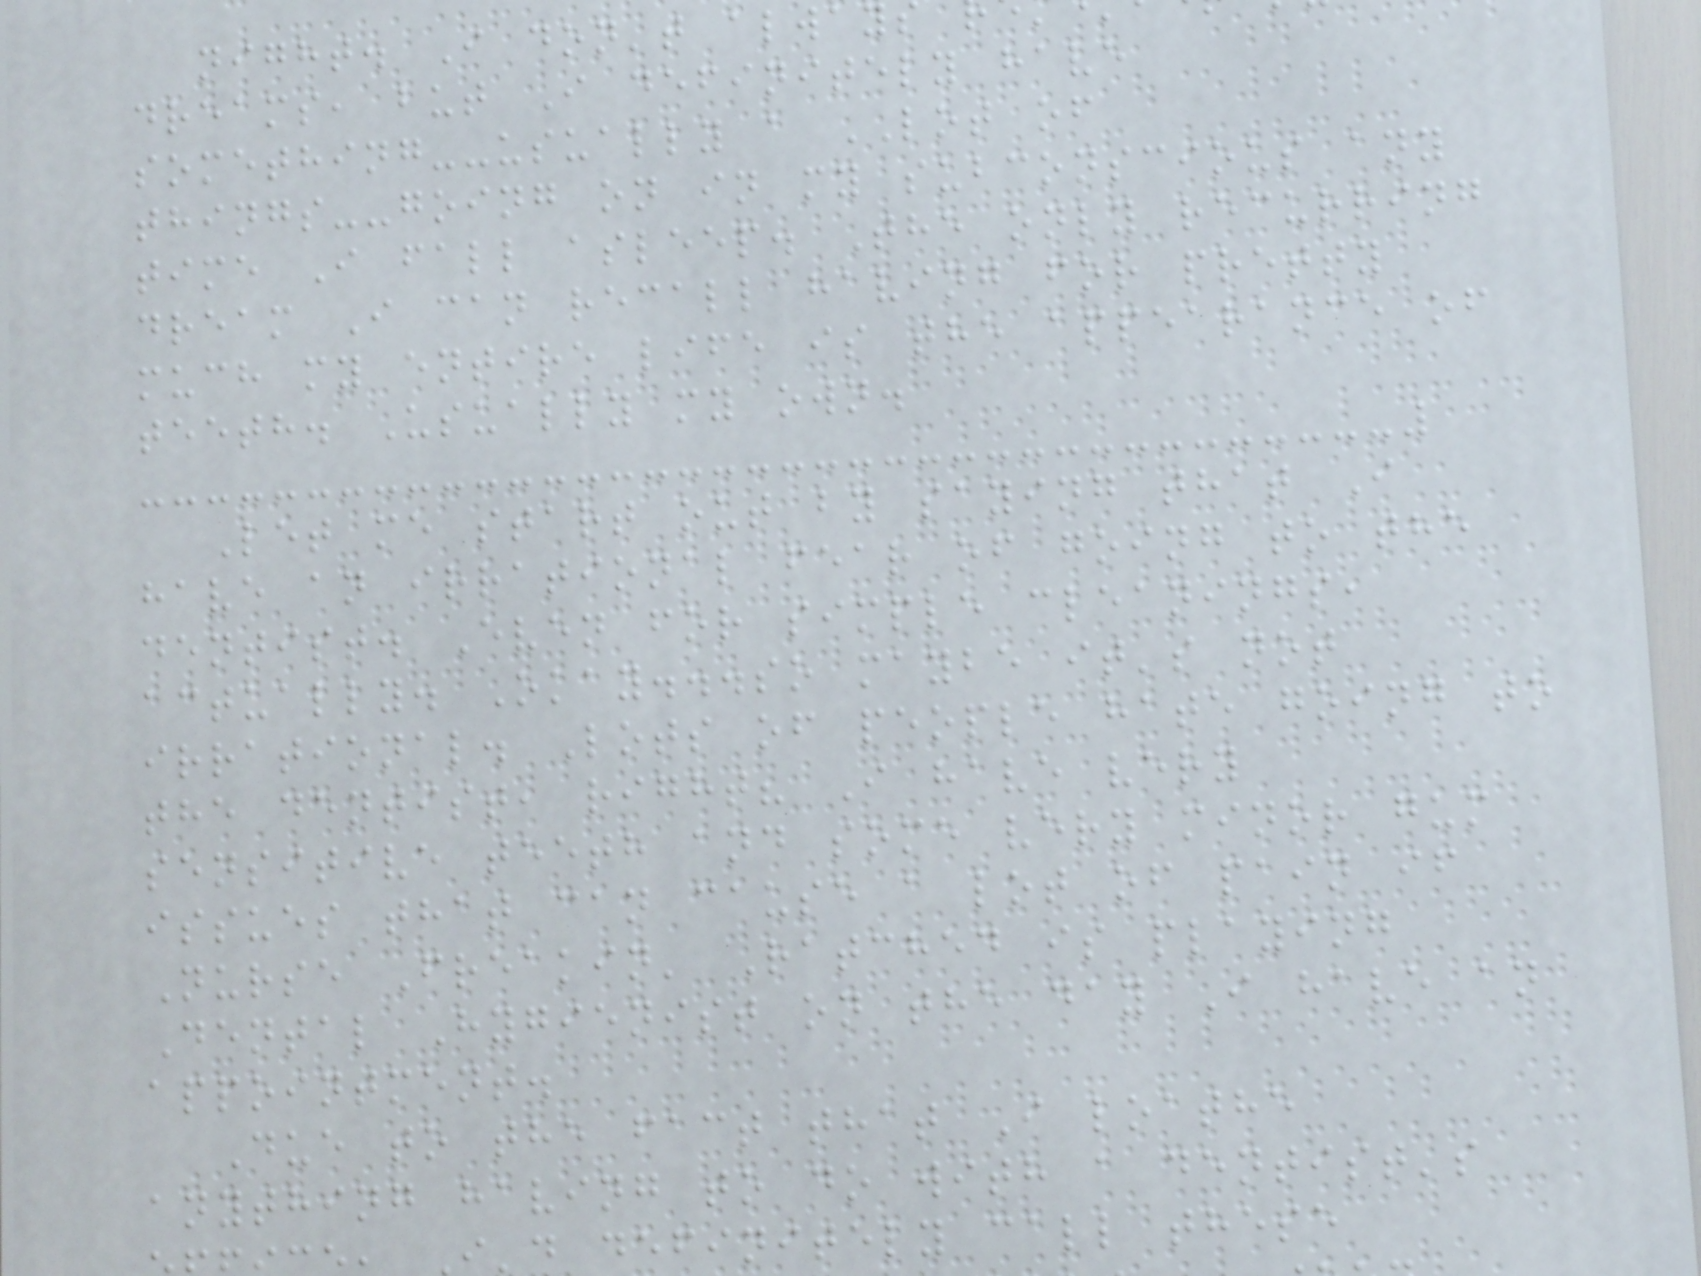night. I don't alway
dreams, but I definitely have
something--usually a LOT of
things--going on in my subconscious any
time I fall asleep. The only recurring
dream I can recall having for pretty
much my entire life is the appearance of
teeth. Usually my own.
Let me start out by saying that I
have an irrational fear of going to the
dentist. Even for simple cleanings,
actually. Okay...so maybe it's not
irrational. Lots of people hate going to
the dentist, right? I have very
sensitive teeth and some very minor gum
issues that can cause a lot of pain if
Nurse Freakin' Ratched is playing
Dental Hygienist on the day I have an
appointment.
Due to the fact that I loathe
anything having to do with a dentist's
i'd definitely call these
